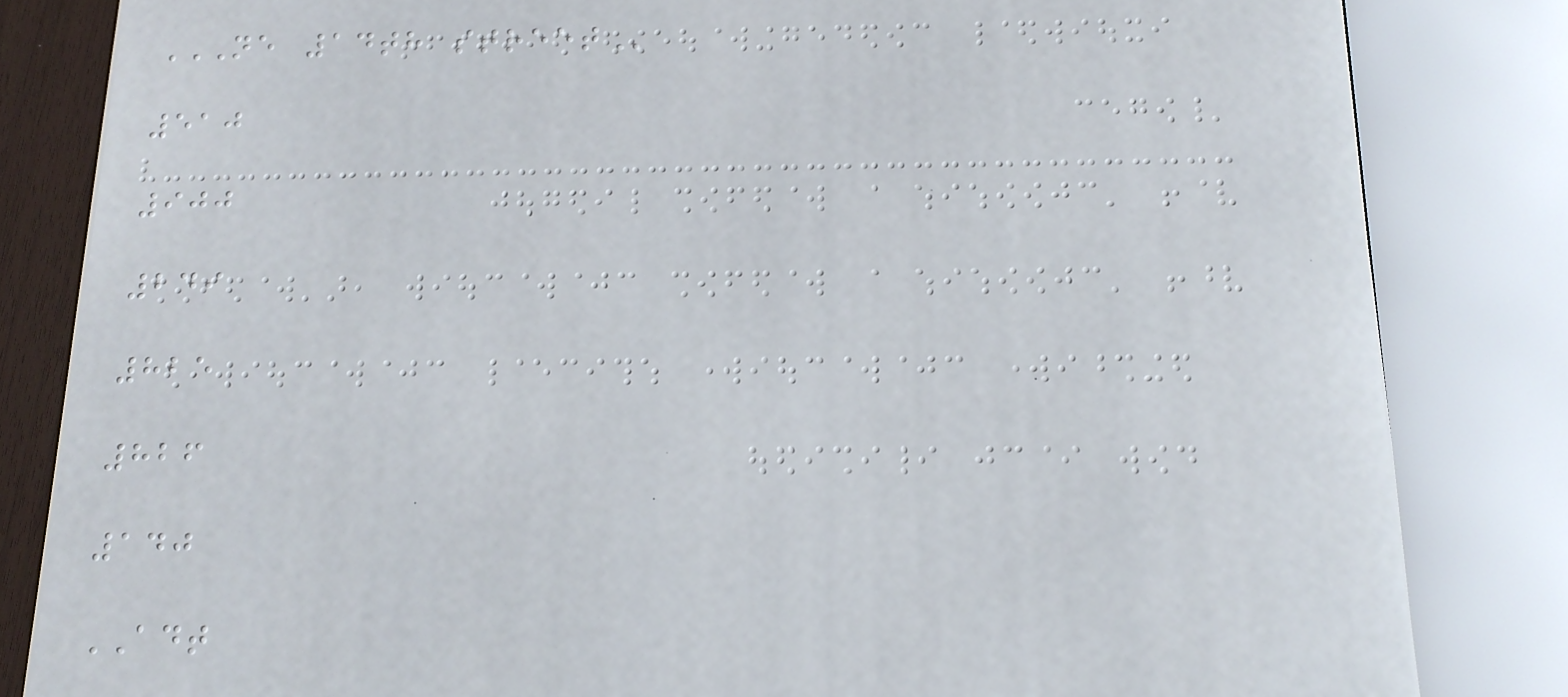NE 14TH STREET
510
900
249
825
826
140
ADT
